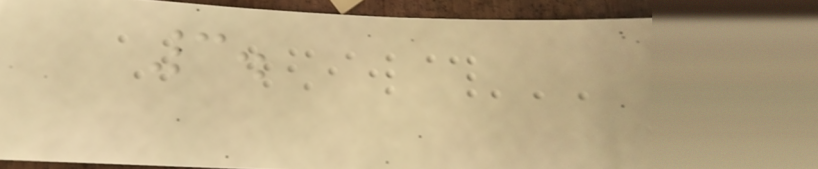3.
